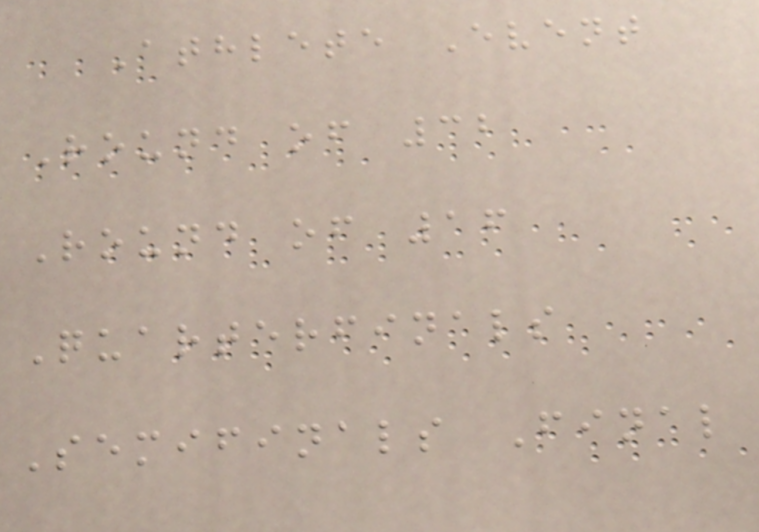Athlete Event
Round of 32
Round of 16
Quarterfinals
Semifinals Final
